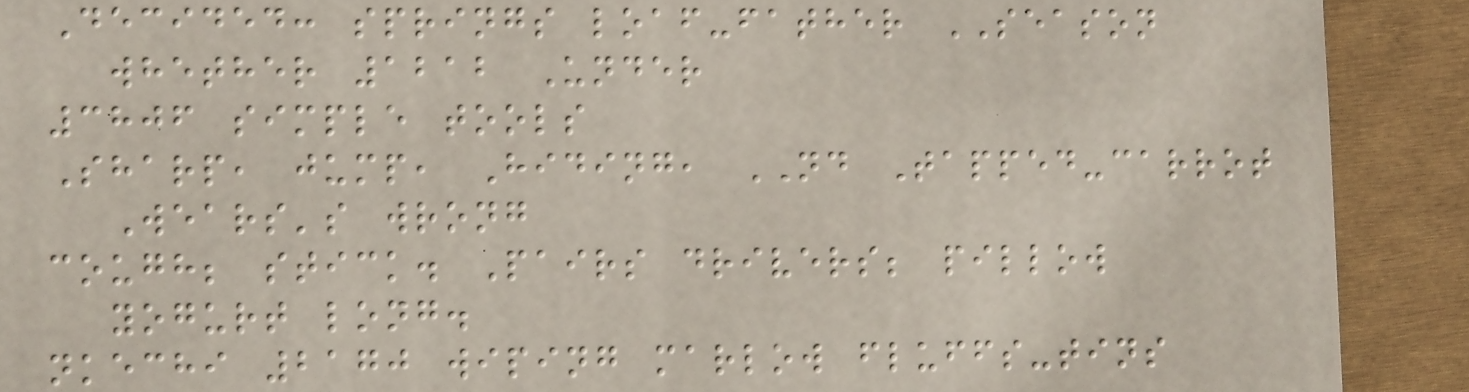Decided: springs loaf-father SEASON
whether 1212 Under
3806 simple tools
Sharp, jump, Hiding, ND Tapped-carrot
Wears's wrong
cough; stick. Pairs drivers; pillow
yogurt long.
nkechi 2170 wiping marlow fluffs-tins
